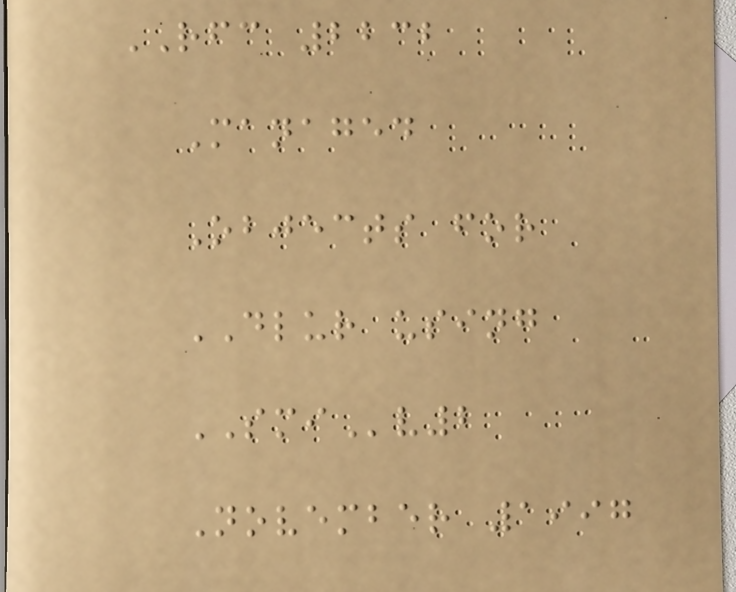RFC 2232
Managed
Objects for
DLUR using
SMIv2
November 1997
